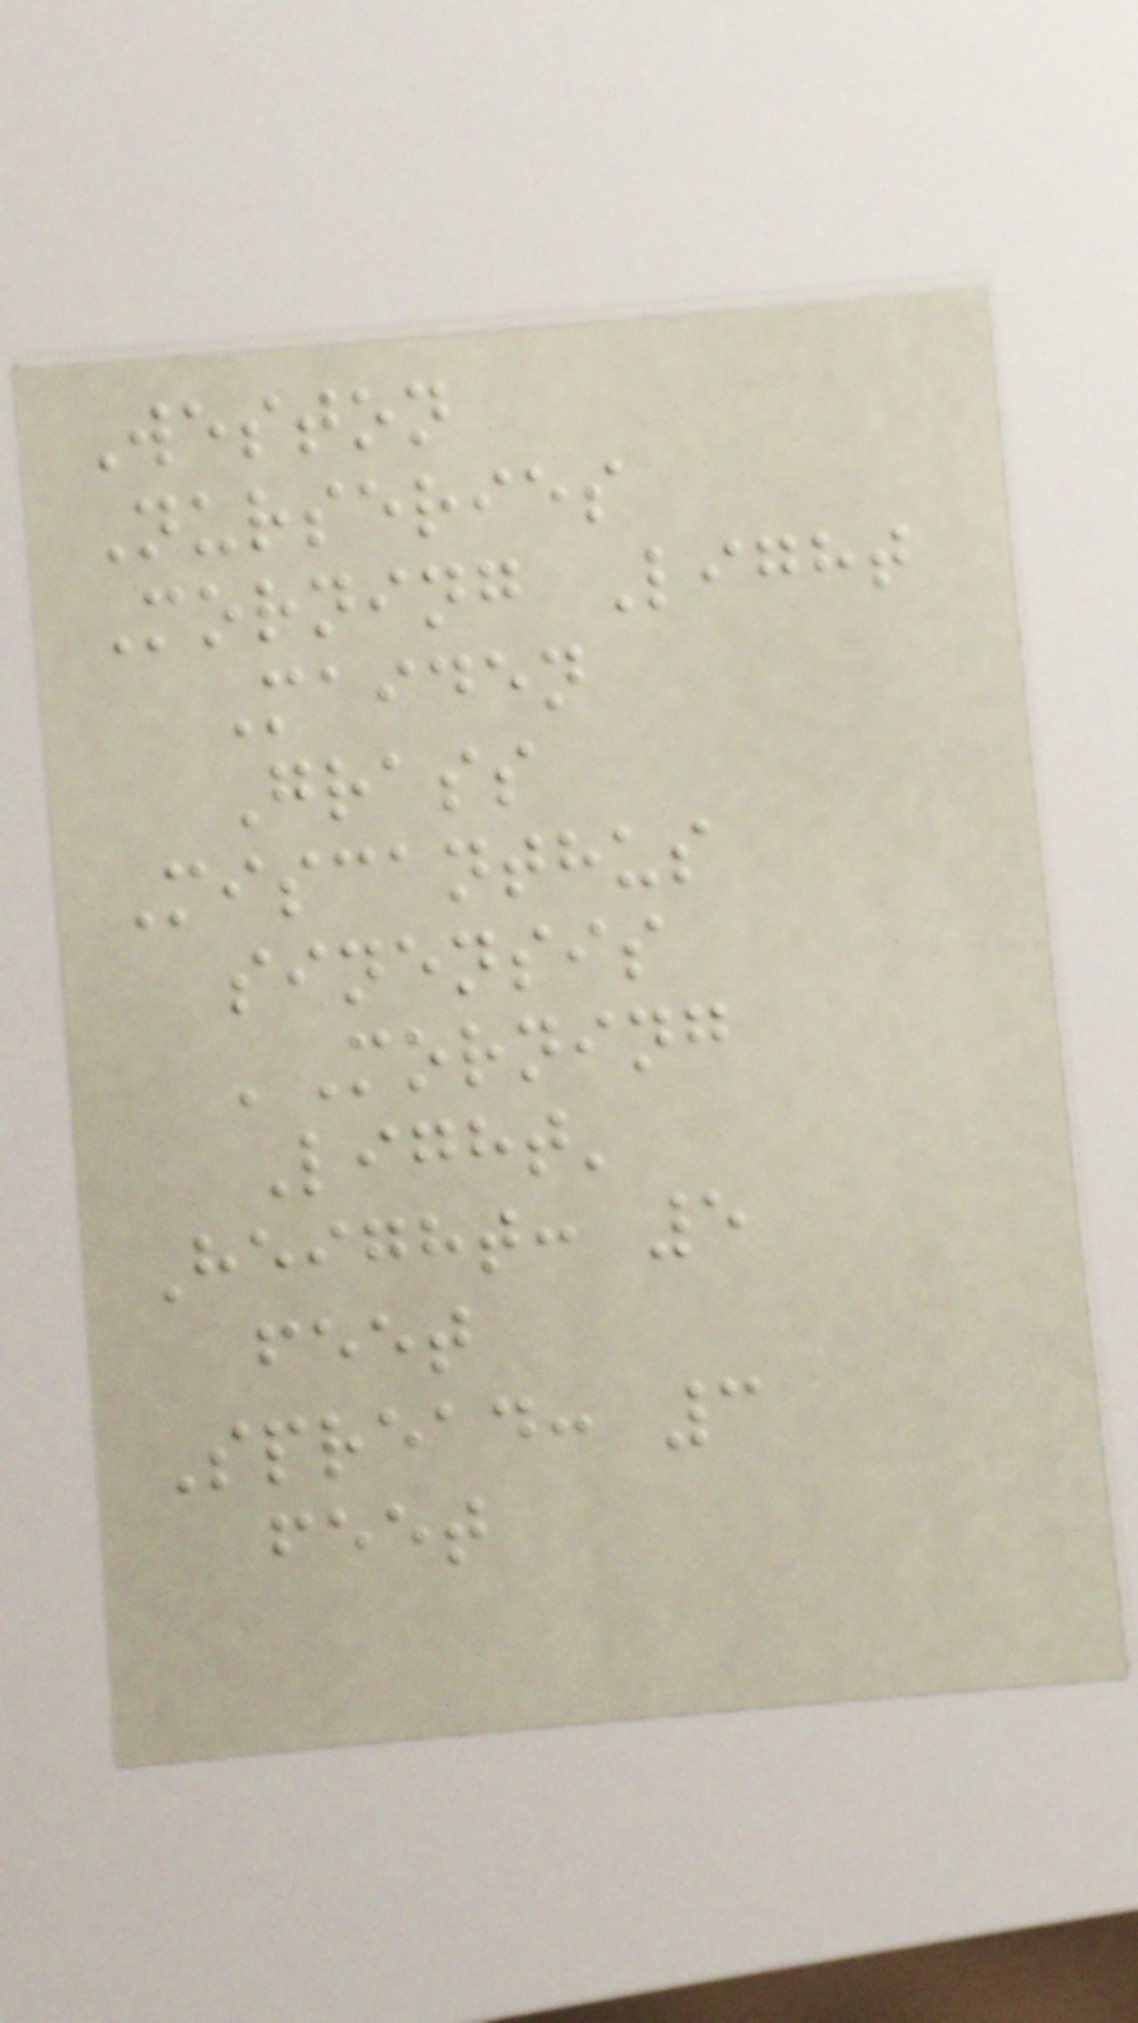Weston
Nurseries
Morning Light
Maiden
Grass
Miscanthus
sinensis
'Morning
Light'
Height: 5
feet
Spread: 3
feet
